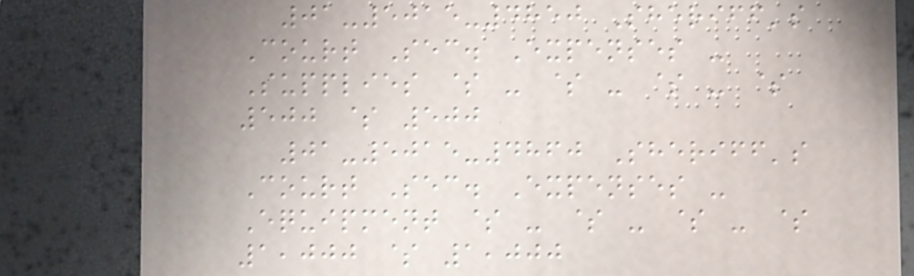01-5015-4850 Sheriff's
Court Sec. Expenses -
Supplies $ - $ - $ - $
500 $ 500
01-5015-4860 Sheriff's
Court Sec. Expenses -
Equipment $ - $ - $ - $
1,000 $ 1,000
